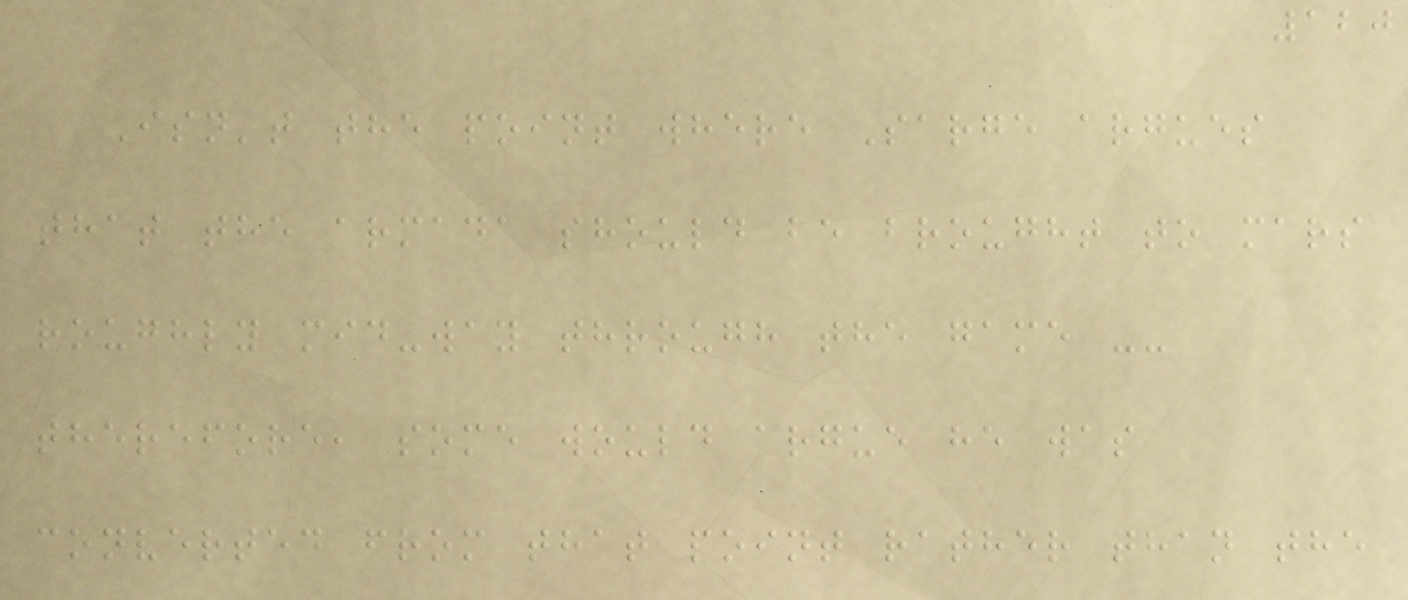120
Isn't the point where Sarge argues
that the armada should be brought to mars
roughly mid-way through the game --
therefore, some would argue he was
converted from that point rather than the
